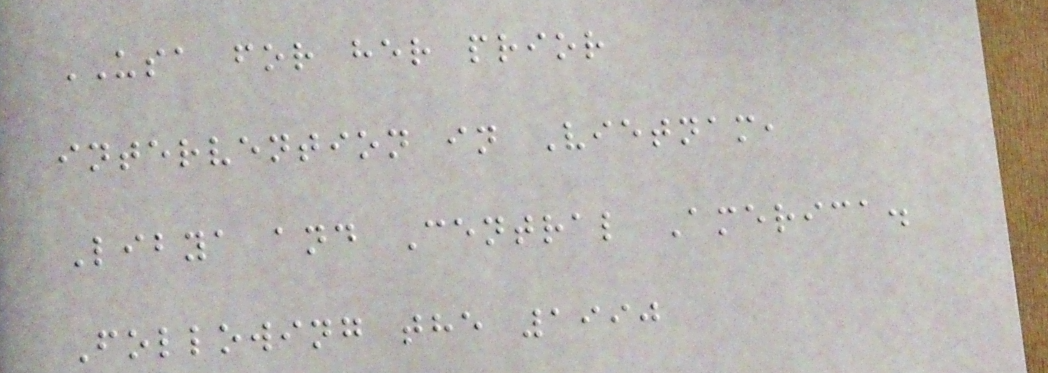USA for her prior
intervention in Vietnam,
Libya and Central America.
Following the 1990
